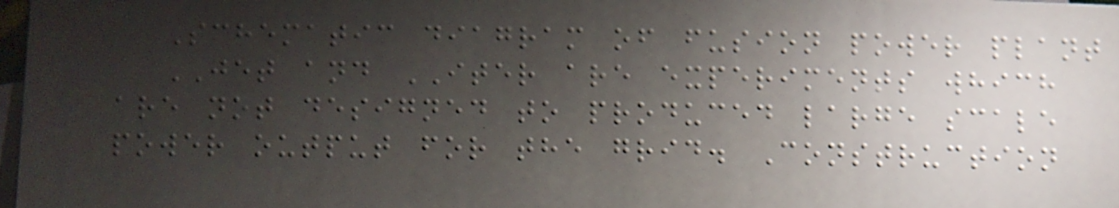Schematic diagram of fusion power plant
JET and ITER are experiments which
are not designed to produced large scale
power output for the grid. Construction
